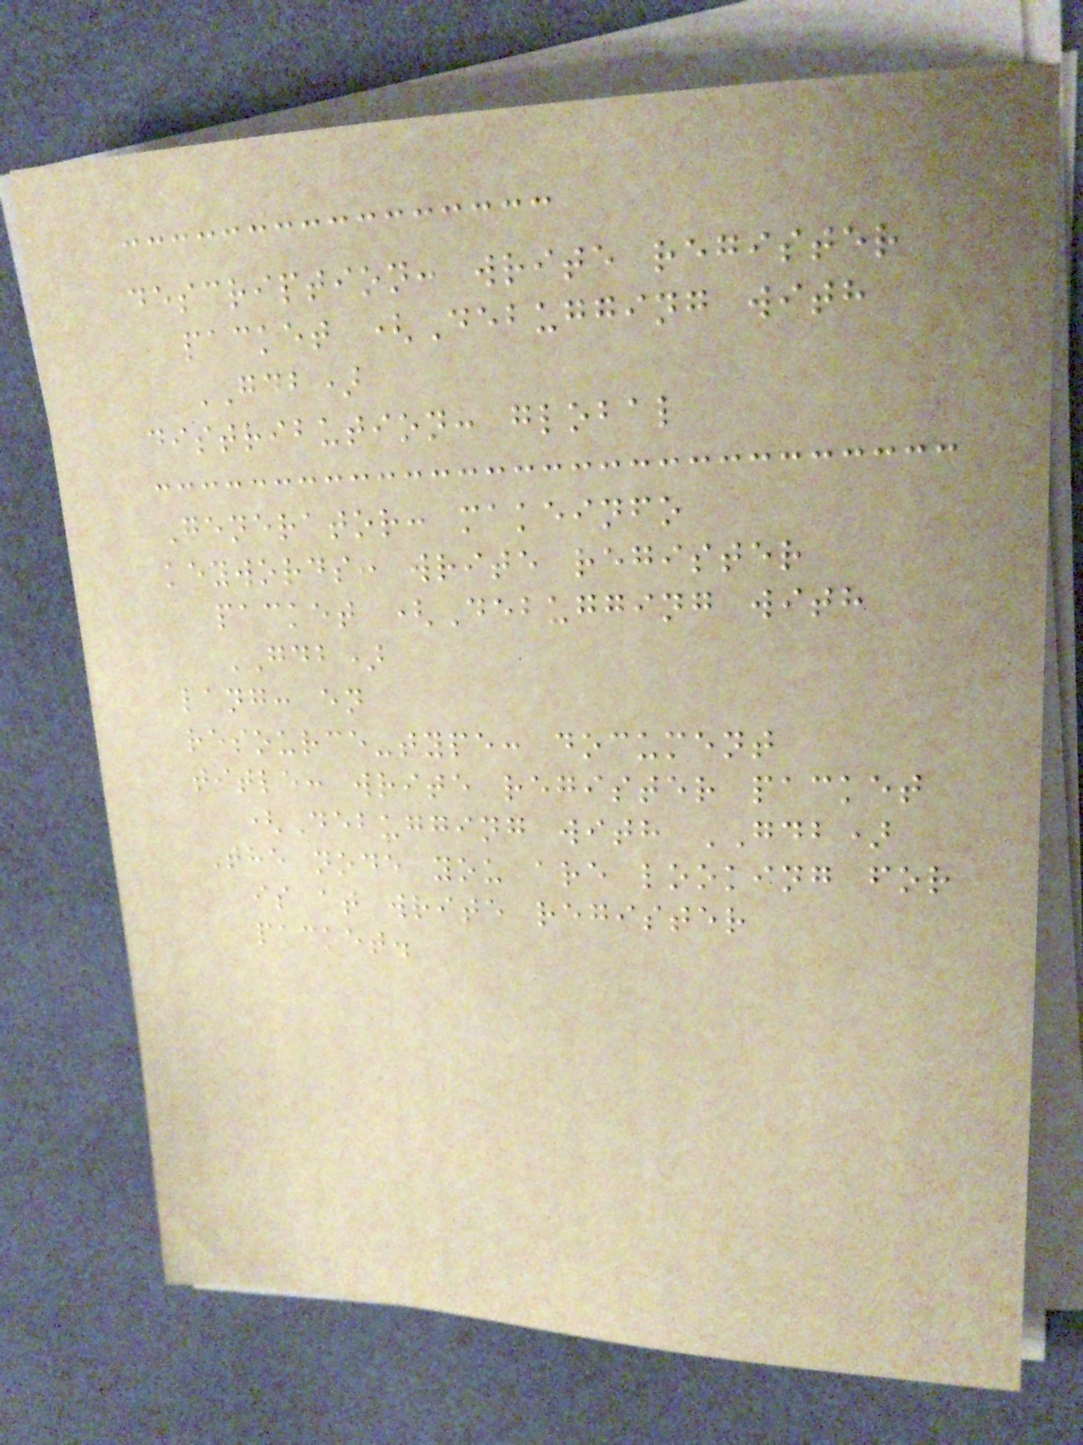description: write register
packet (Debugging with
GDB)
distribution: global
Generator: makeinfo
keywords: write register
packet (Debugging with
GDB)
lang: en
resource-type: document
title: write register packet
(Debugging with GDB)
The node you are looking for
is at write register
packet.
